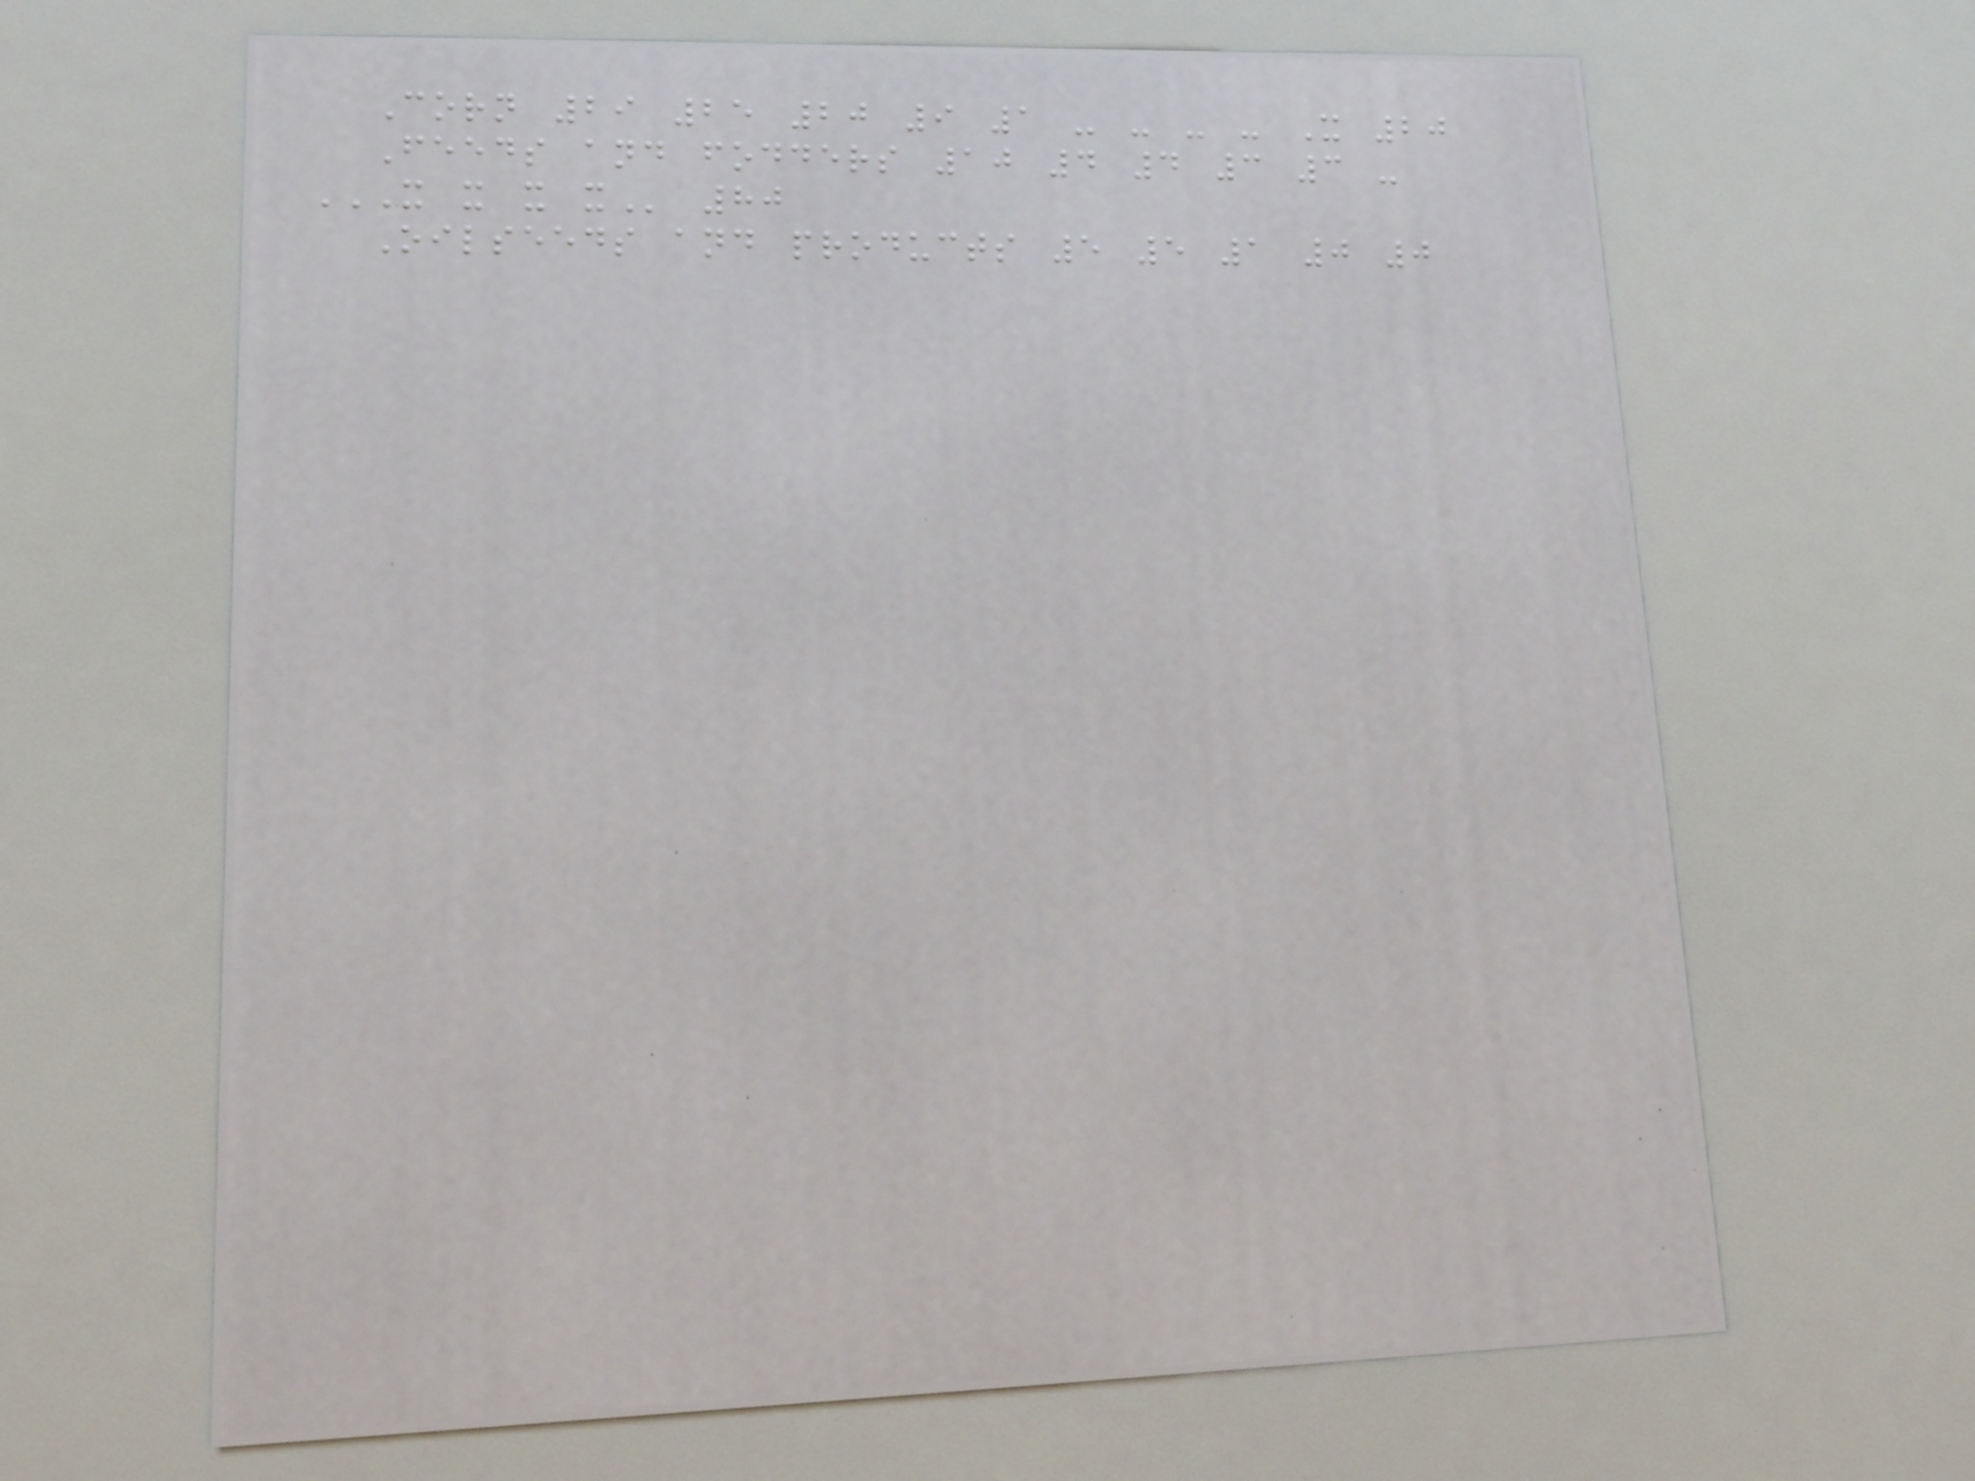Corn 29 25 20 9 1 - - - - X 20
Feeds and fodders 10 4 4 3 3 -
X X X X 80
Oilseeds and products 5 5 1 0 0
